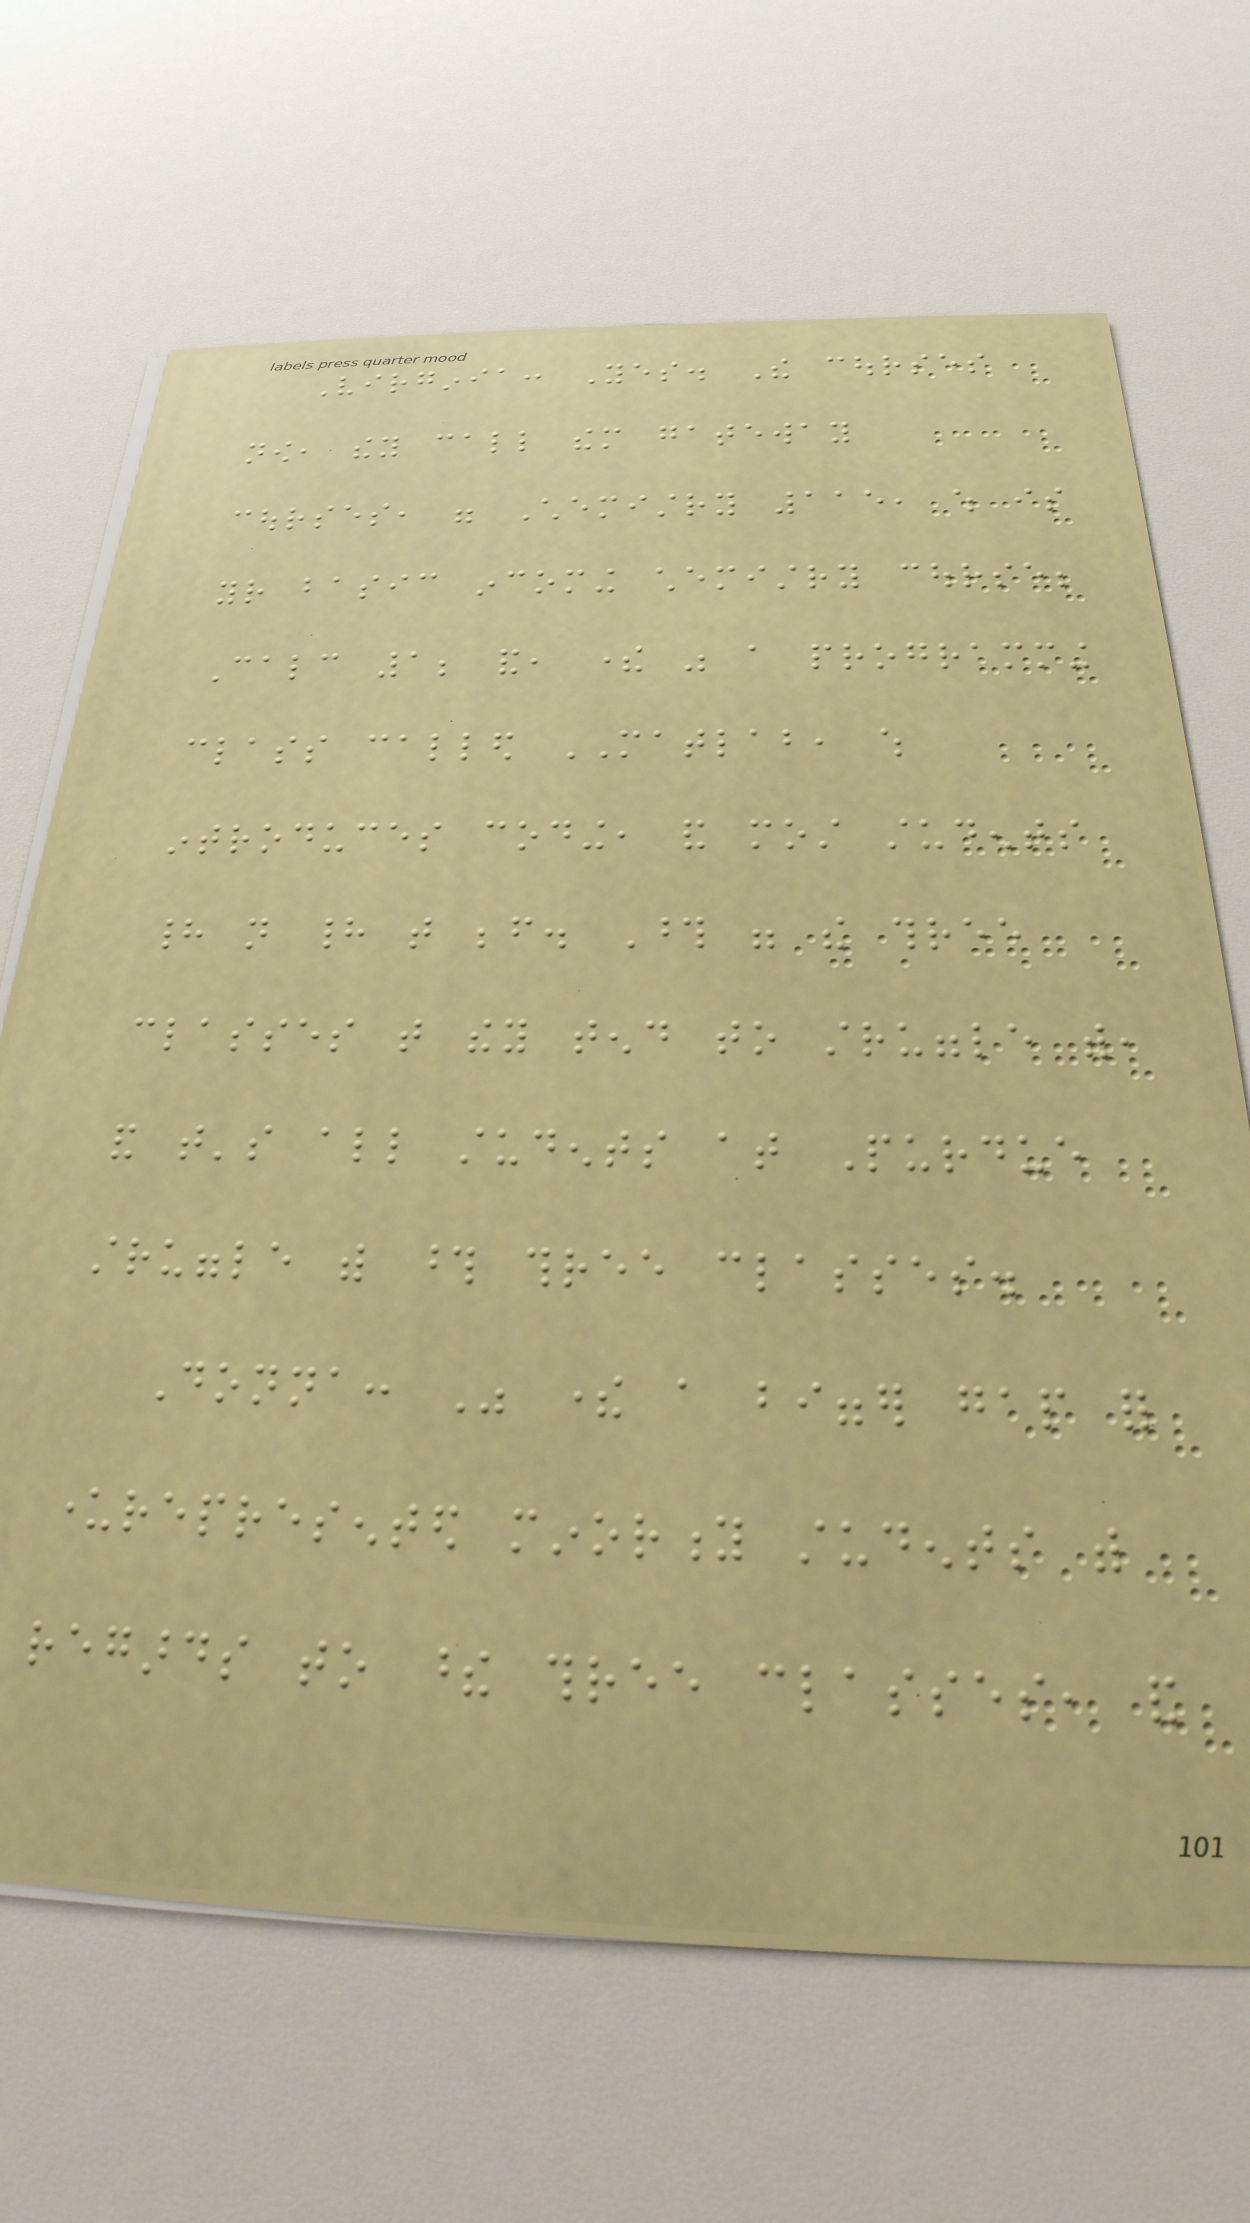Virginia: Yes. The courses
now, they call them gateway
courses, were Chemistry 115, which is
your basic incoming chemistry course;
Calc 1; and, there was a programming
class called MATLAB, which
introduces coding, and most students
had not had that before. Those were the three
classes that they tend to struggle with,
and that's all students at Purdue
struggle with those three classes.
Donna: Was there a bigger gap for
underrepresented minority students with
regards to these three classes, and
